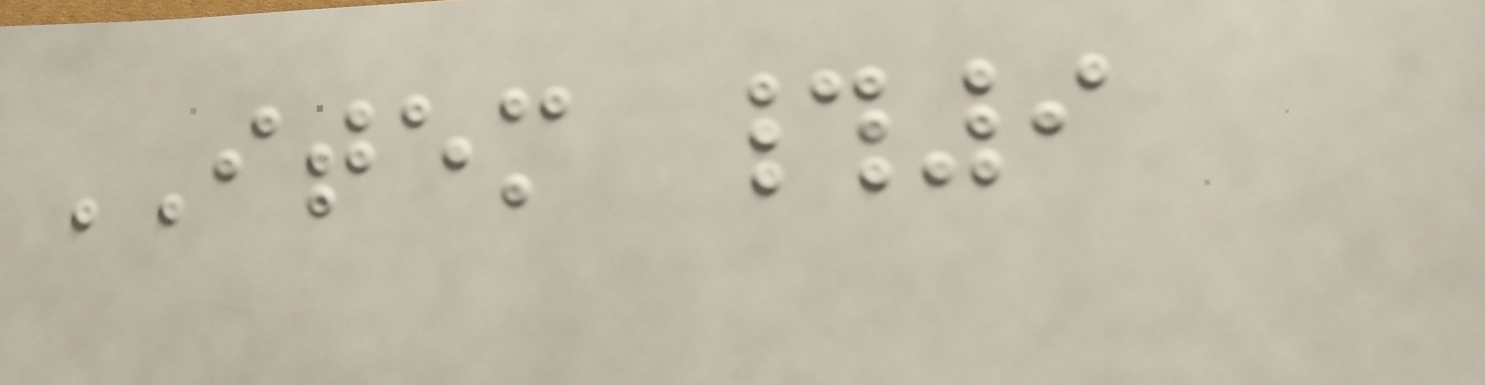ITEM #9
